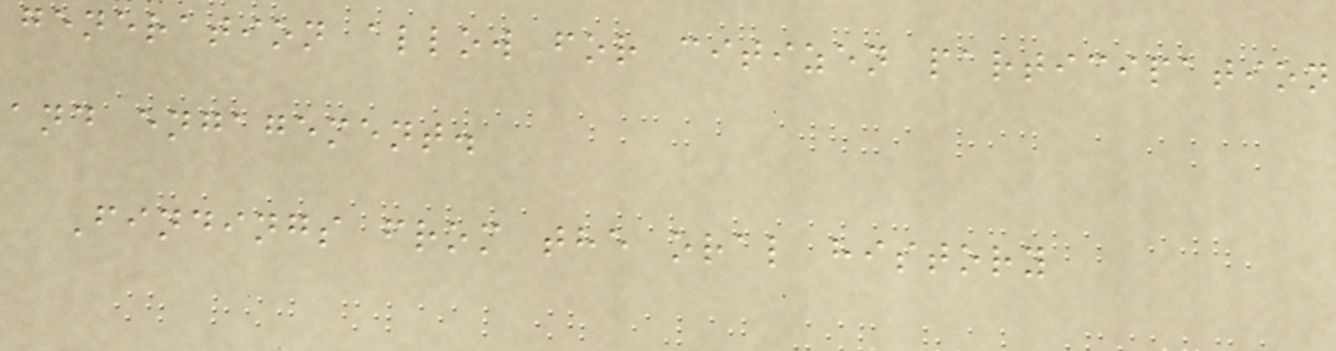generation allow for citizen participation
and engagement.
Findings from the oral history
